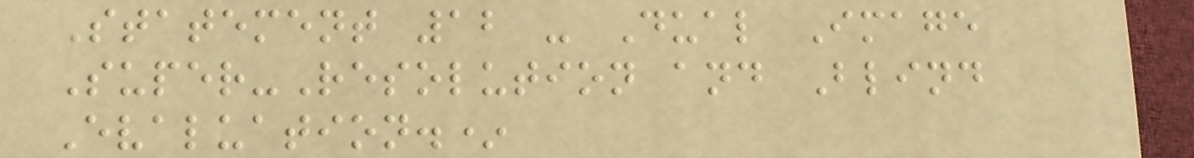Statement 12 - Dual Image
Super-Resolution and Blind
Evaluation.*
